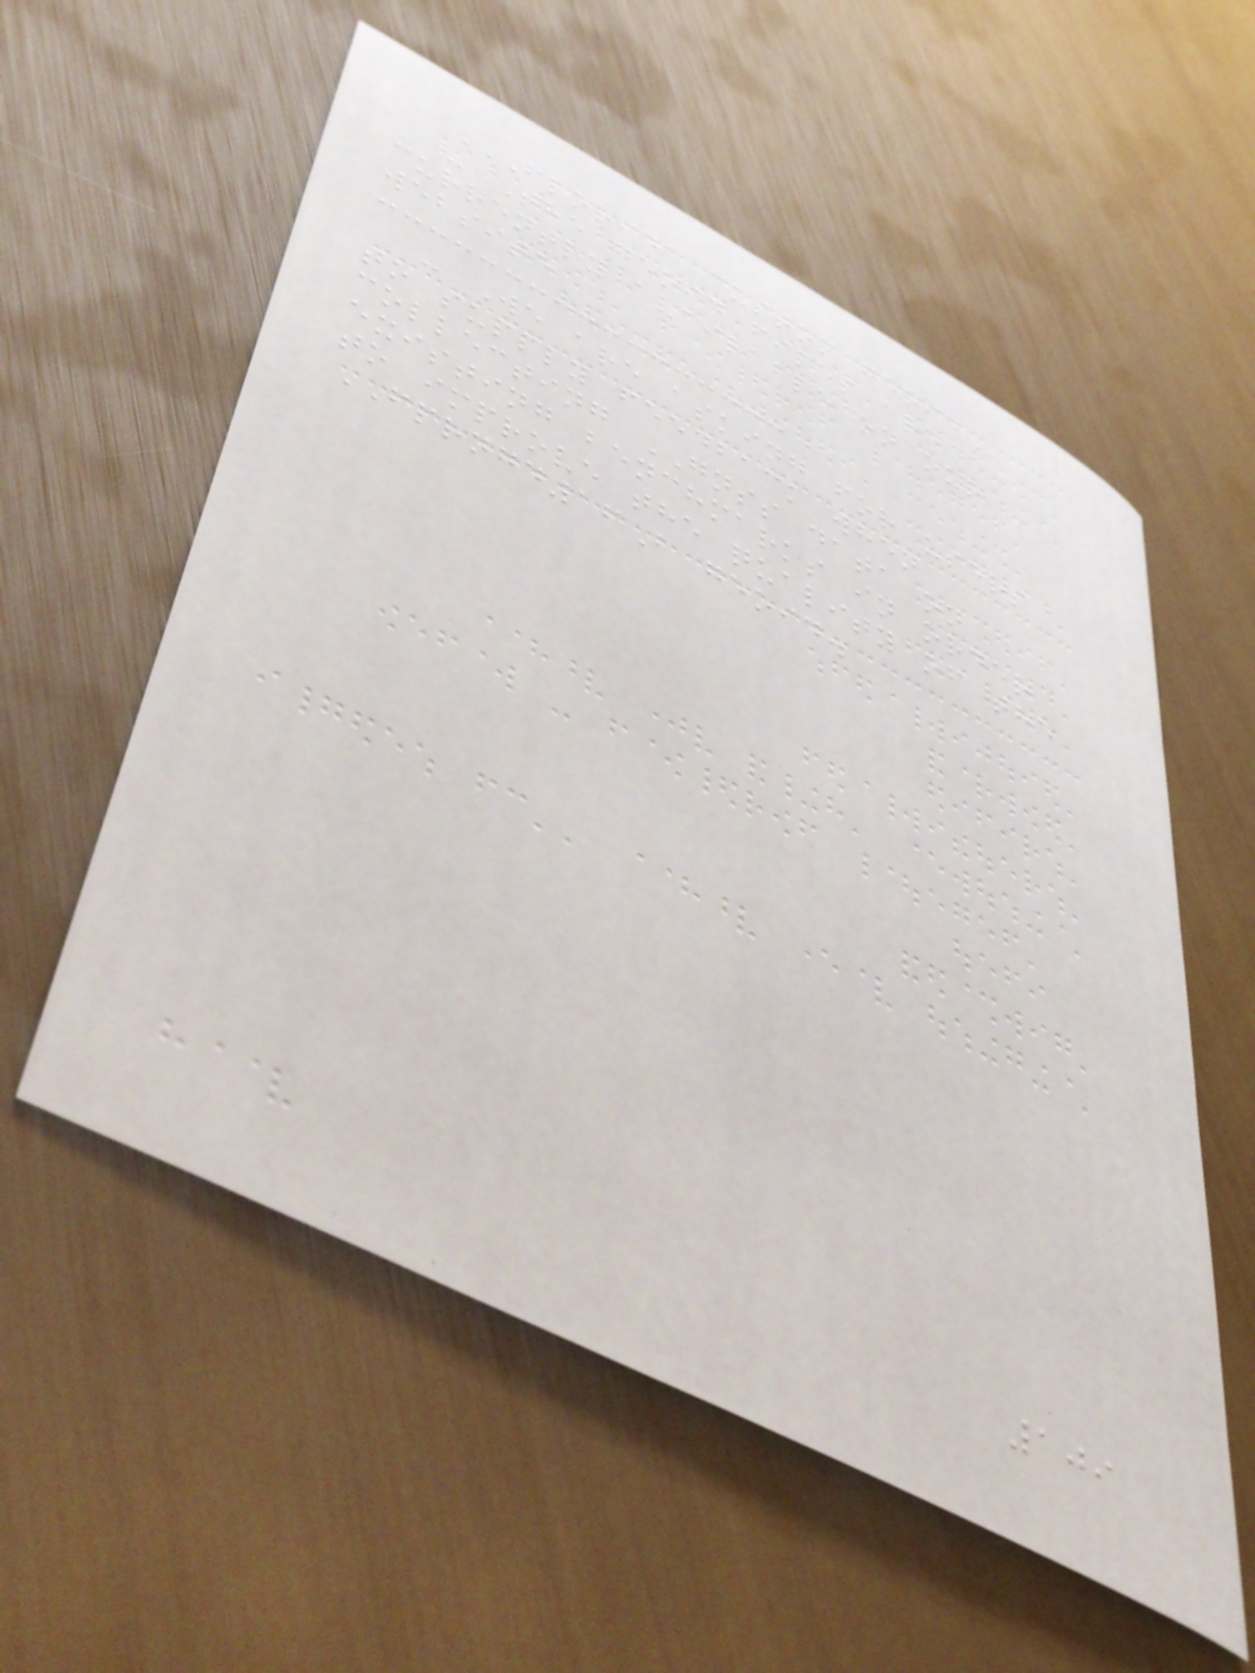FLORIDA CUSTOM GEOID
- The geoid files are
currently available on our
website
- We are asking for users
to supply feedback when
collecting GNSS data on
existing benchmarks in order
to improve the quality of the
FPRNGD16B geoid.
109
